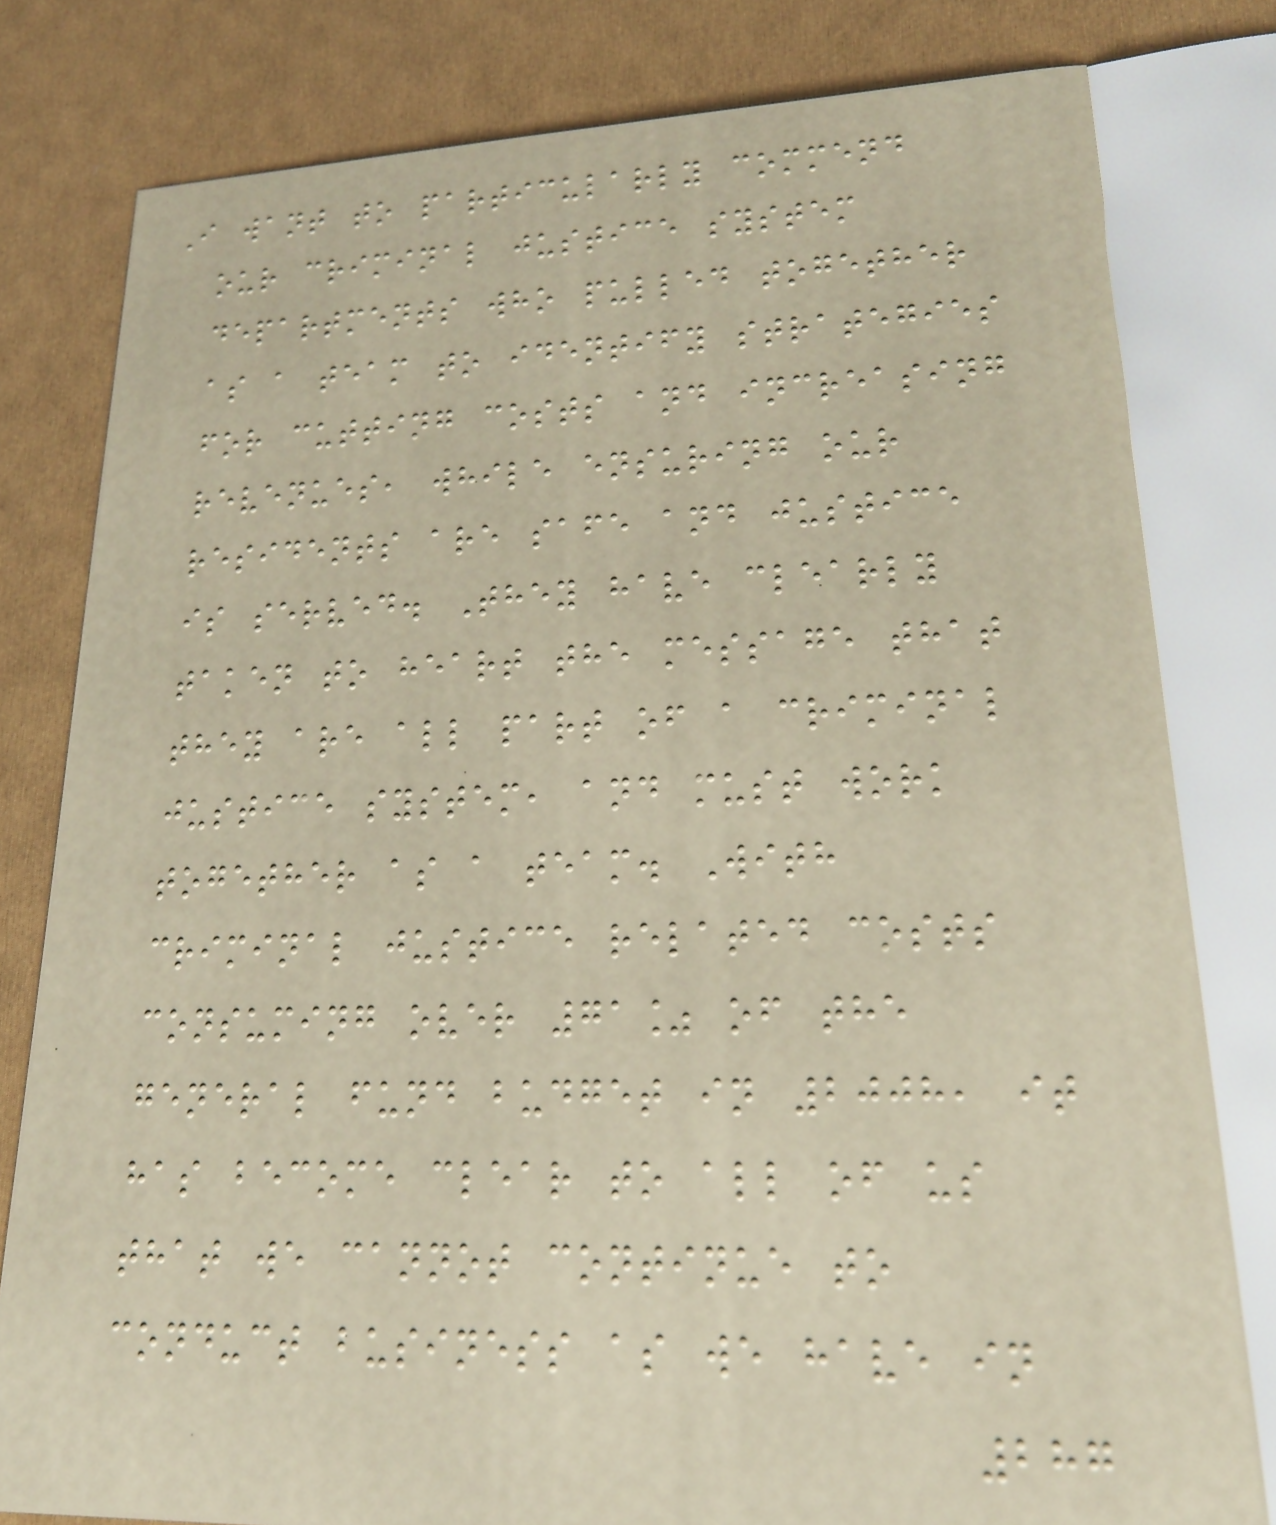I want to particularly commend
our criminal justice system
departments who pulled together
as a team to identify strategies
for cutting costs and increasing
revenues, while ensuring our
residents are safe and justice
is served. They have clearly
taken to heart the message that
they are all part of a criminal
justice system, and must work
together as a team. With
criminal justice related costs
consuming over 71% of the
general fund budget in 2008, it
has become clear to all of us
that we cannot continue to
conduct business as we have in
287
